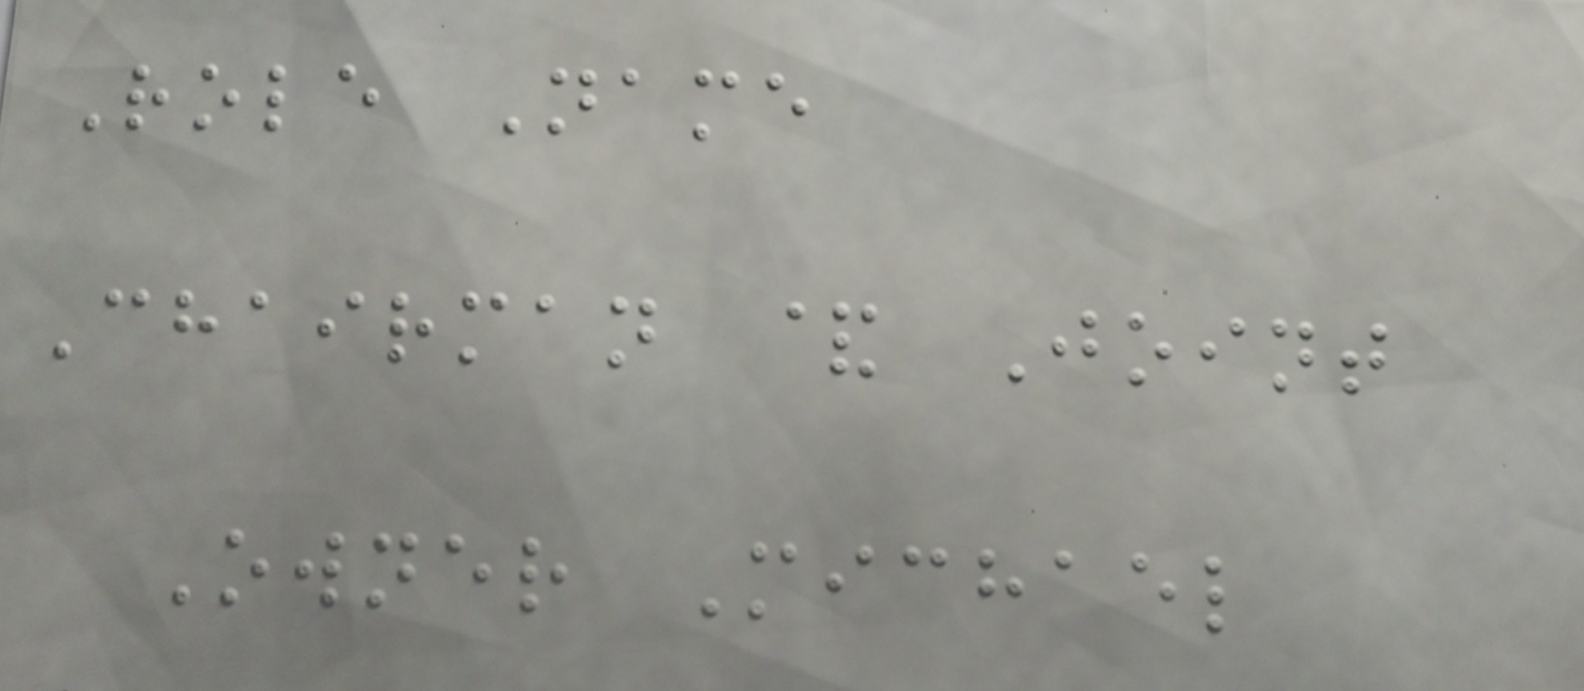Role Name
Chairman & Joint
Owner Michael
